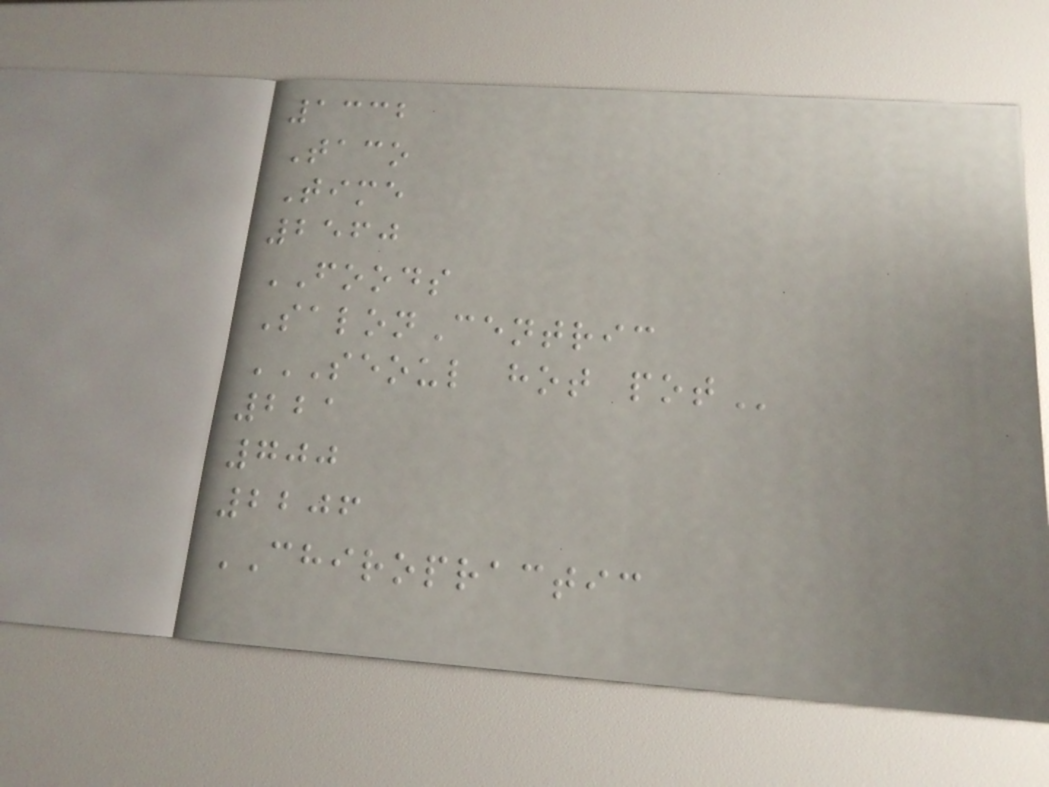1332
Taco
Time
2560
FOODS
SalonCentric
SEOUL HOT POT
221
700
2206
CHIROPRACTIC
